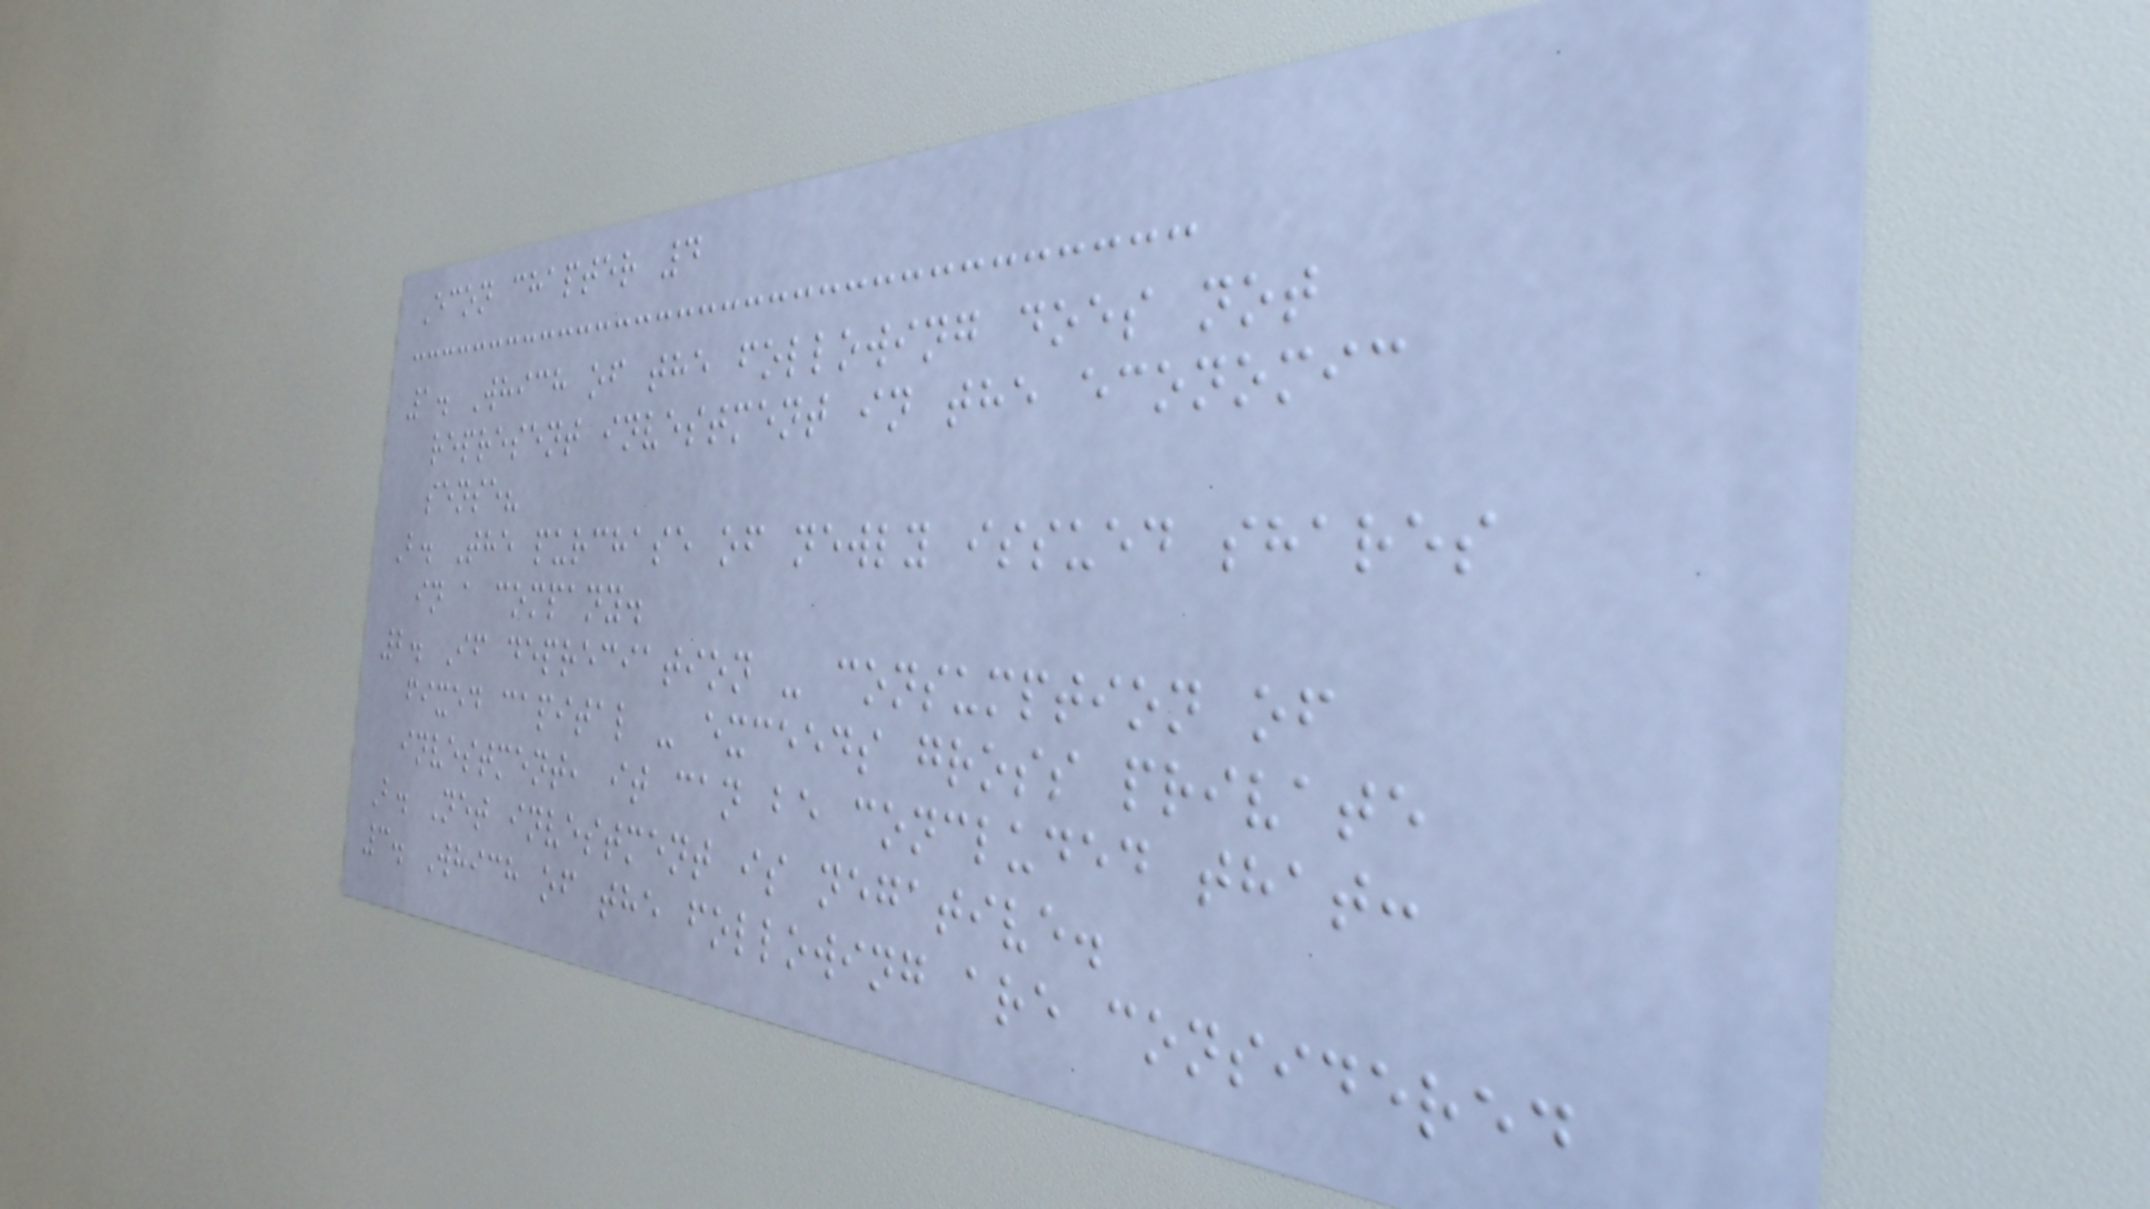Econ chapter 4
1. Which of the following does not
represent investment in the economic
sense?
B. The purchase of newly issued shares
in a company.
2. If depreciation - consumption of
fixed capital - exceeds gross private
investment, it can be concluded that:
B. Net investment is negative.
3. Which of the following are considered
